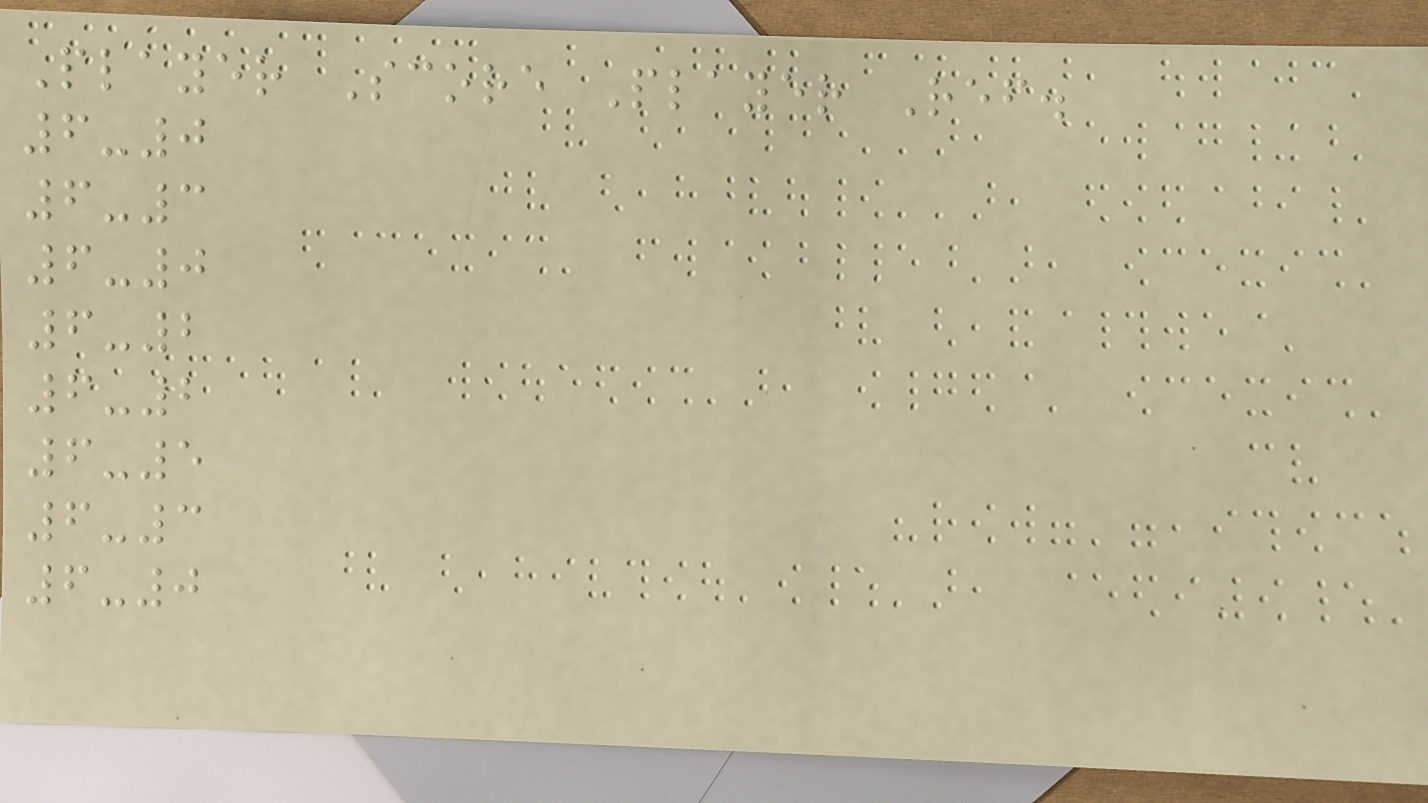Player Score Player Ref.
6-0
6-3
6-0
6-2
6-2
6-5
6-3
6-0
